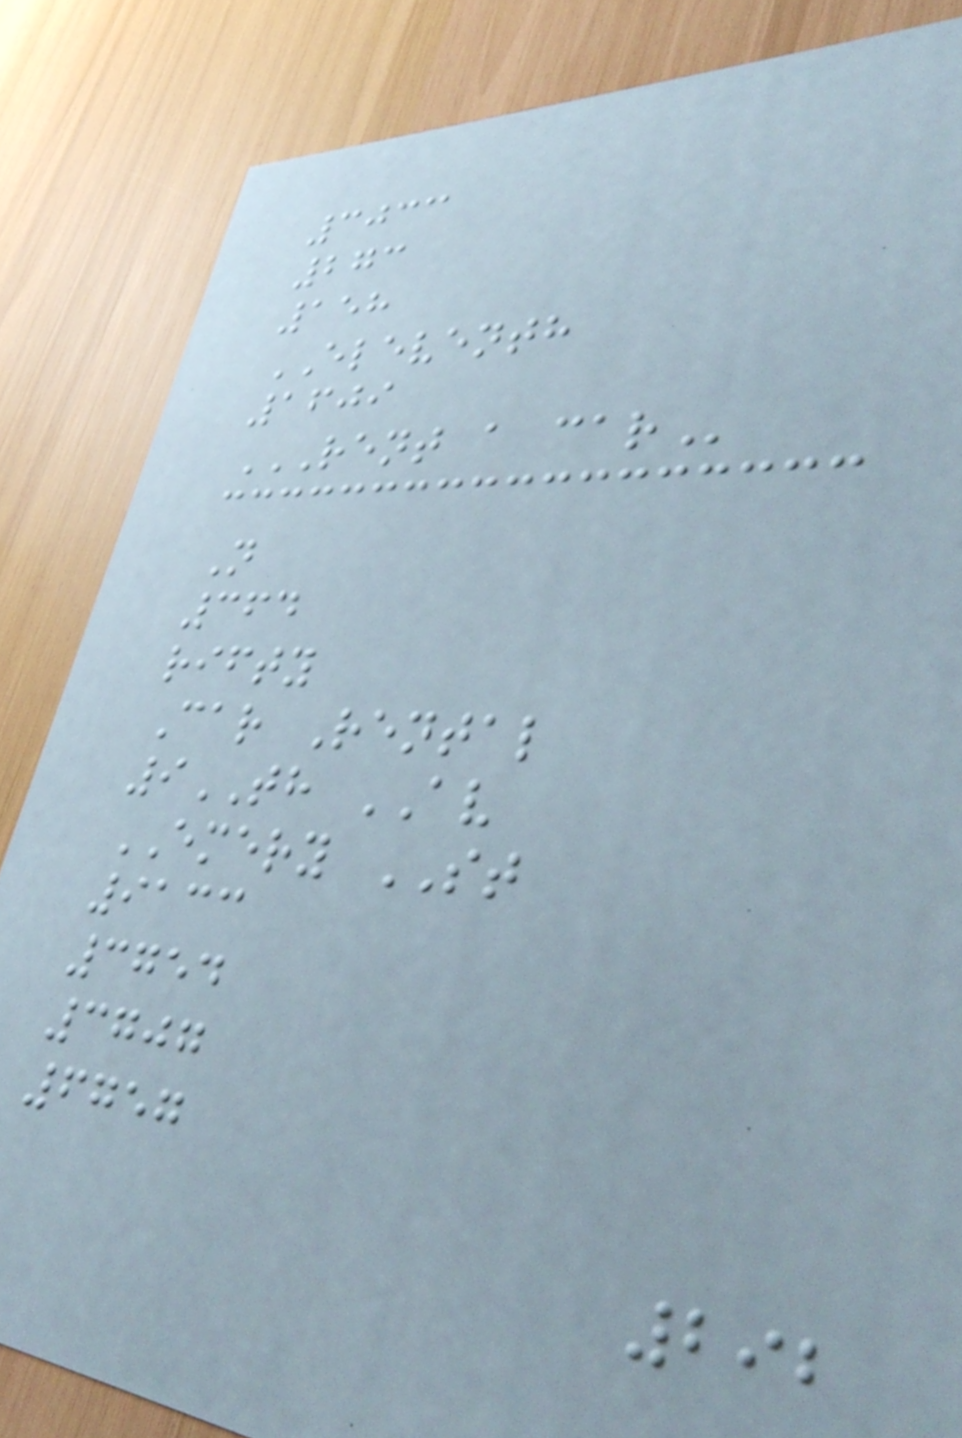3033
273
158
ELEVENTH
1609
RENT A CAR
N
364
rifty
Car Rental
9TH AV
EMERY ST
9133
3754
3707
6757
292
